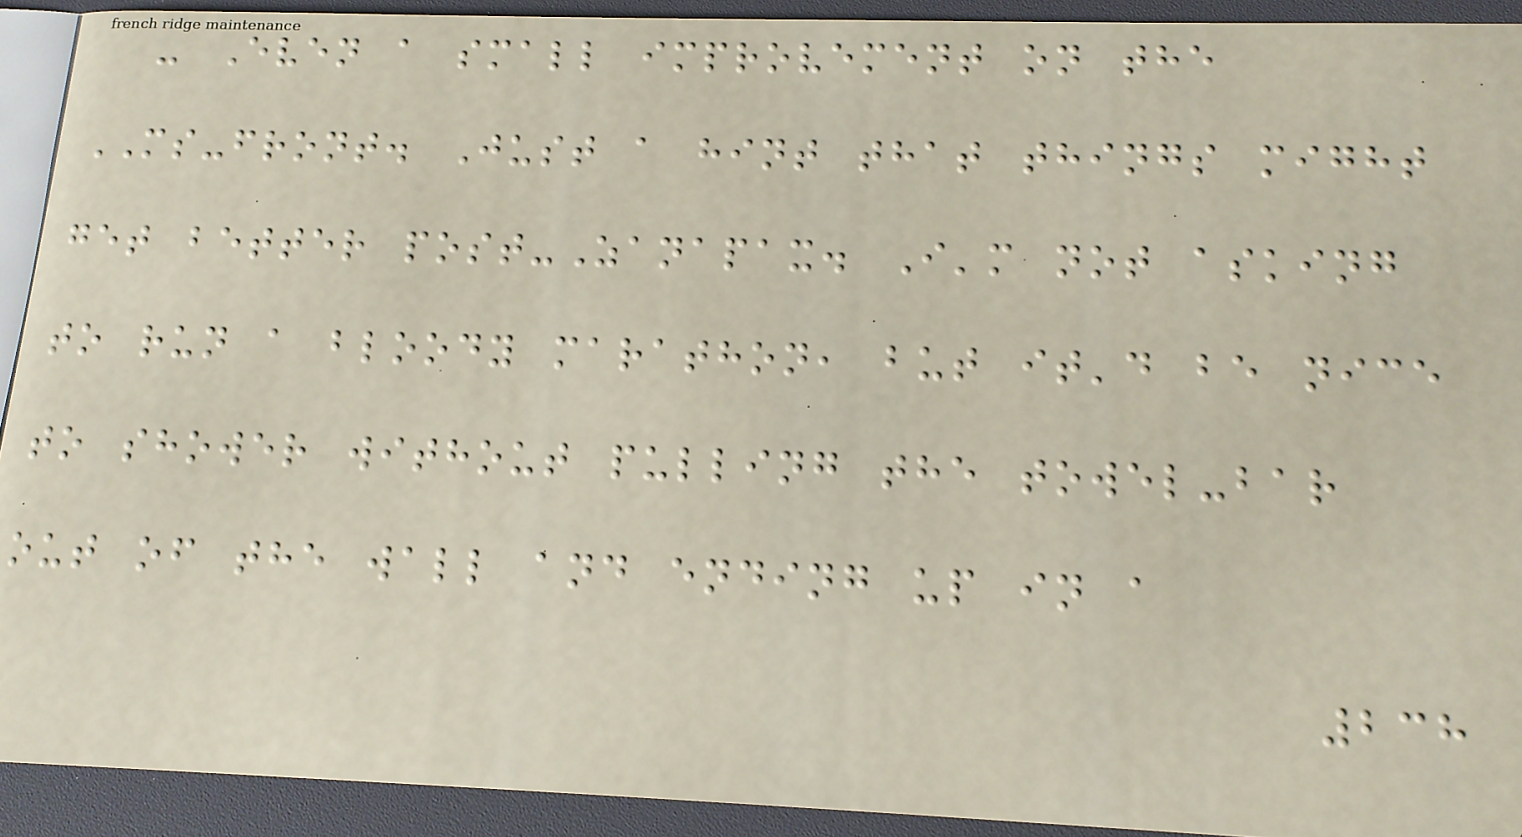- Even a small improvement on the
MS-front. Just a hint that things might
get better post-Zanapax. I'm not asking
to run a bloody marathon, but it'd be nice
to shower without pulling the towel-bar
out of the wall and ending up in a
238
